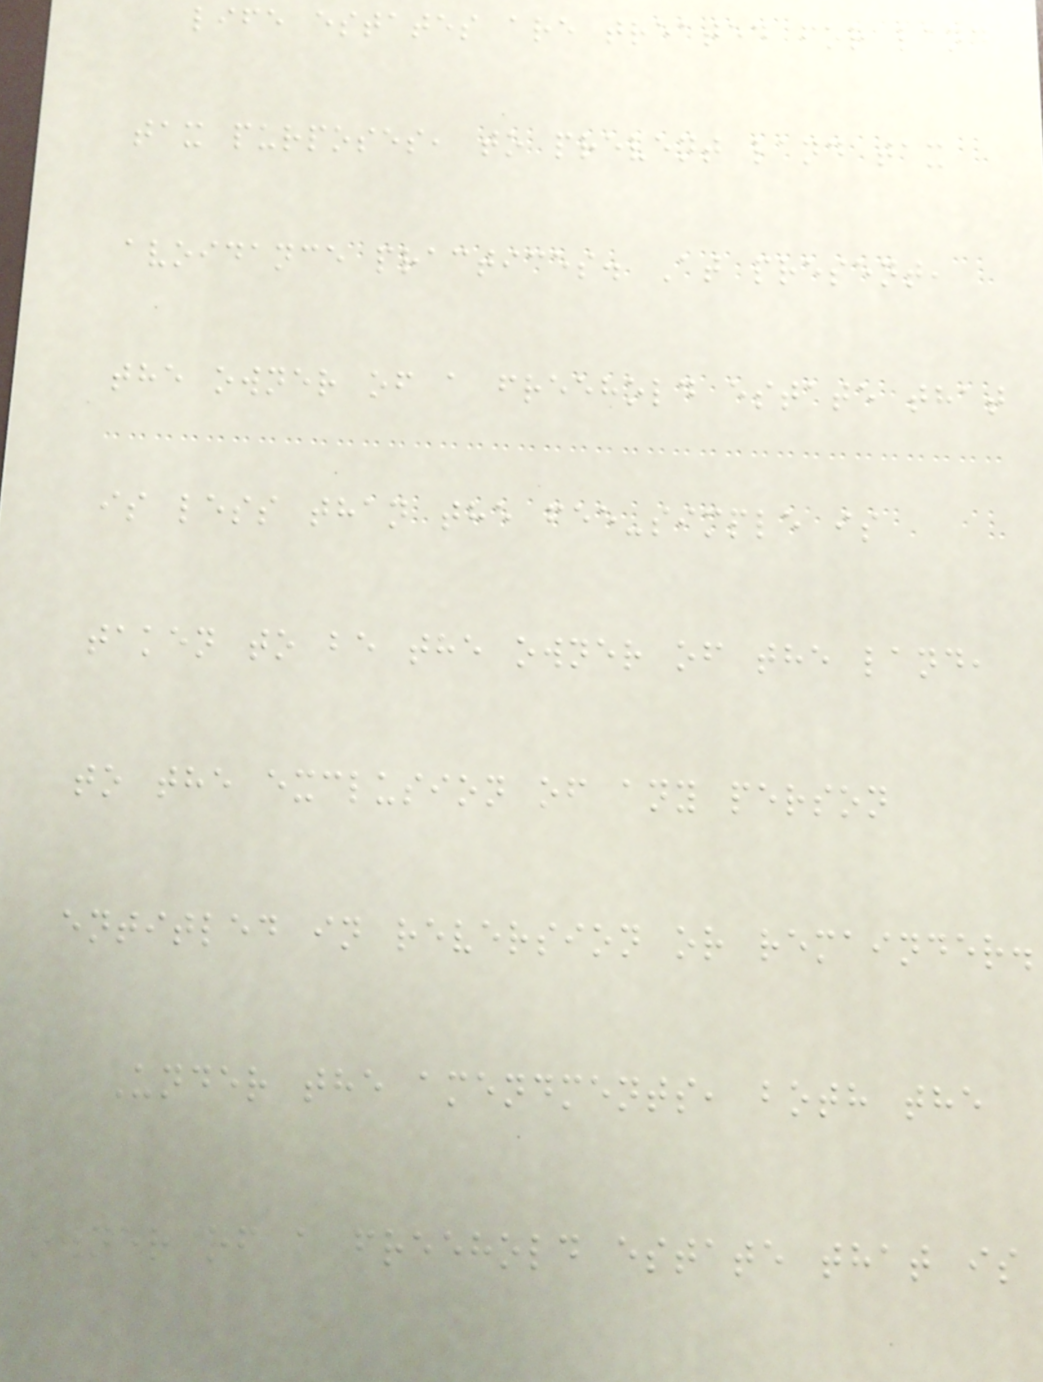life estates are treated for land
tax purposes, to prevent land tax
avoidance practices. At present,
the owner of a freehold estate that
is less than the fee-simple is
taken to be the owner of the land,
to the exclusion of any person
entitled in reversion or remainder.
Under the amendments, both the
owner of a freehold estate that is
